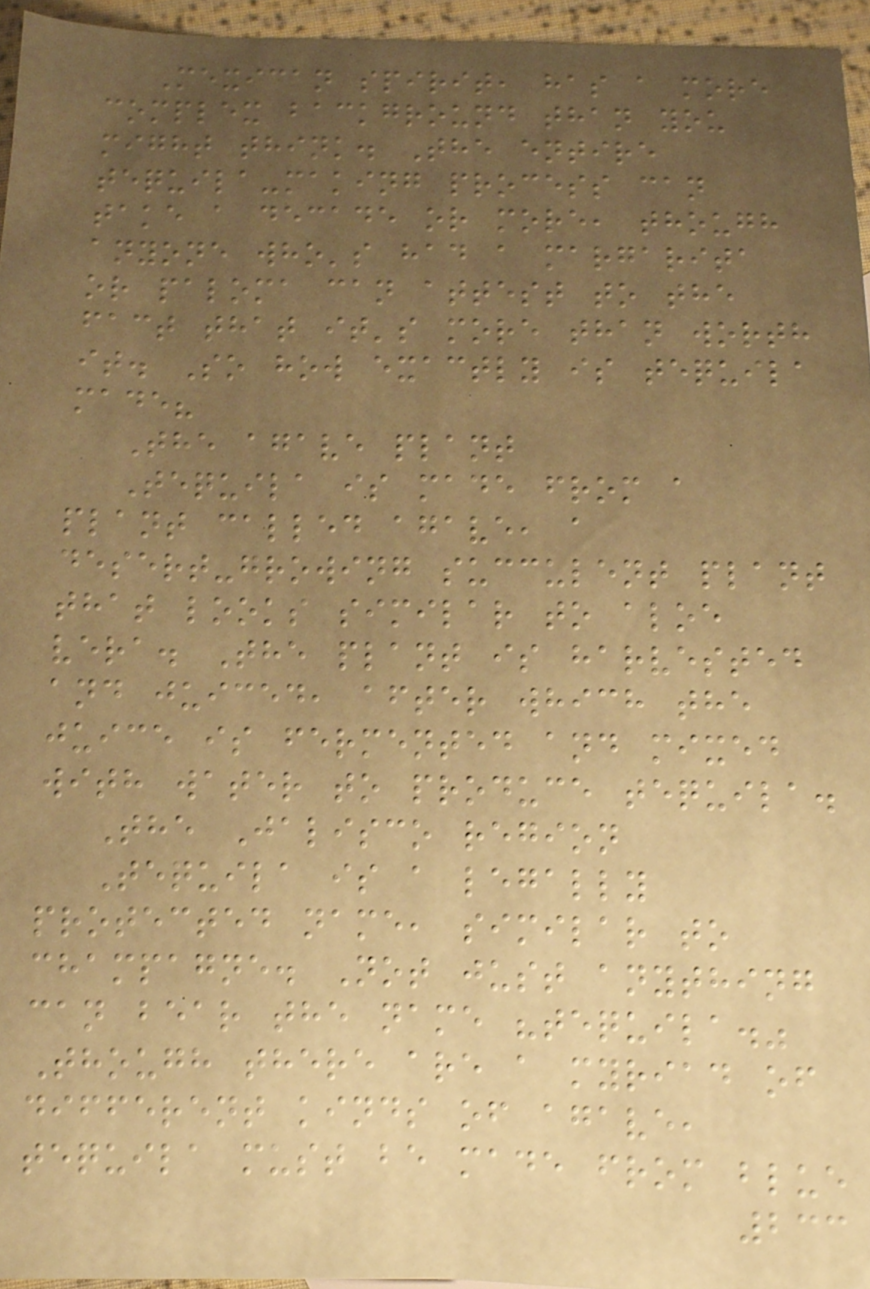Mexican spirit, has a more
complex background than you
might think. The entire
tequila-making process can
take a decade or more, though
anyone who's had a margarita
or paloma can attest to the
fact that it's more than worth
it. So how exactly is tequila
made?
The agave plant
Tequila is made from a
plant called agave, a
desert-growing succulent plant
that looks similar to aloe
vera. The plant is harvested
and juiced, after which the
juice is fermented and mixed
with water to produce tequila.
The Jalisco region
Tequila is a legally
protected name, similar to
champagne. Not just anything
can bear the name "tequila."
Though there are a myriad of
different kinds of agave,
tequila must be made from blue
233
